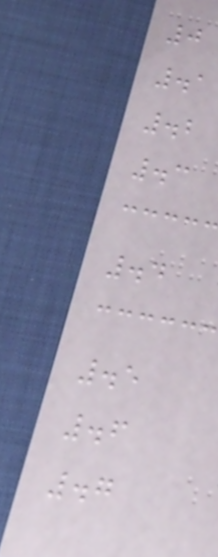0
.1
.2
.3
.4
.5
.6
.7
